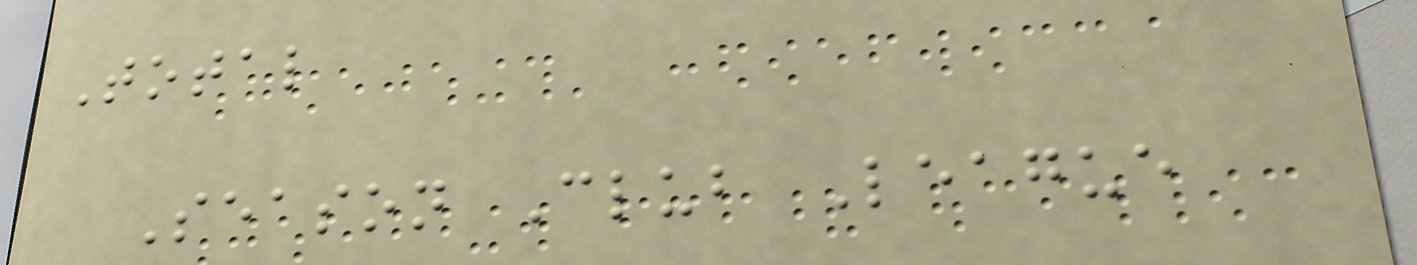Total
Season Club League
